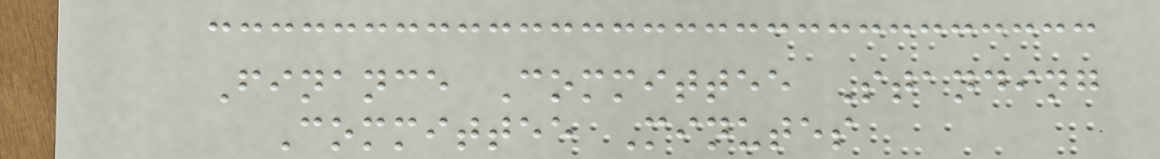Finance Committee Standing
Committee Minutes
